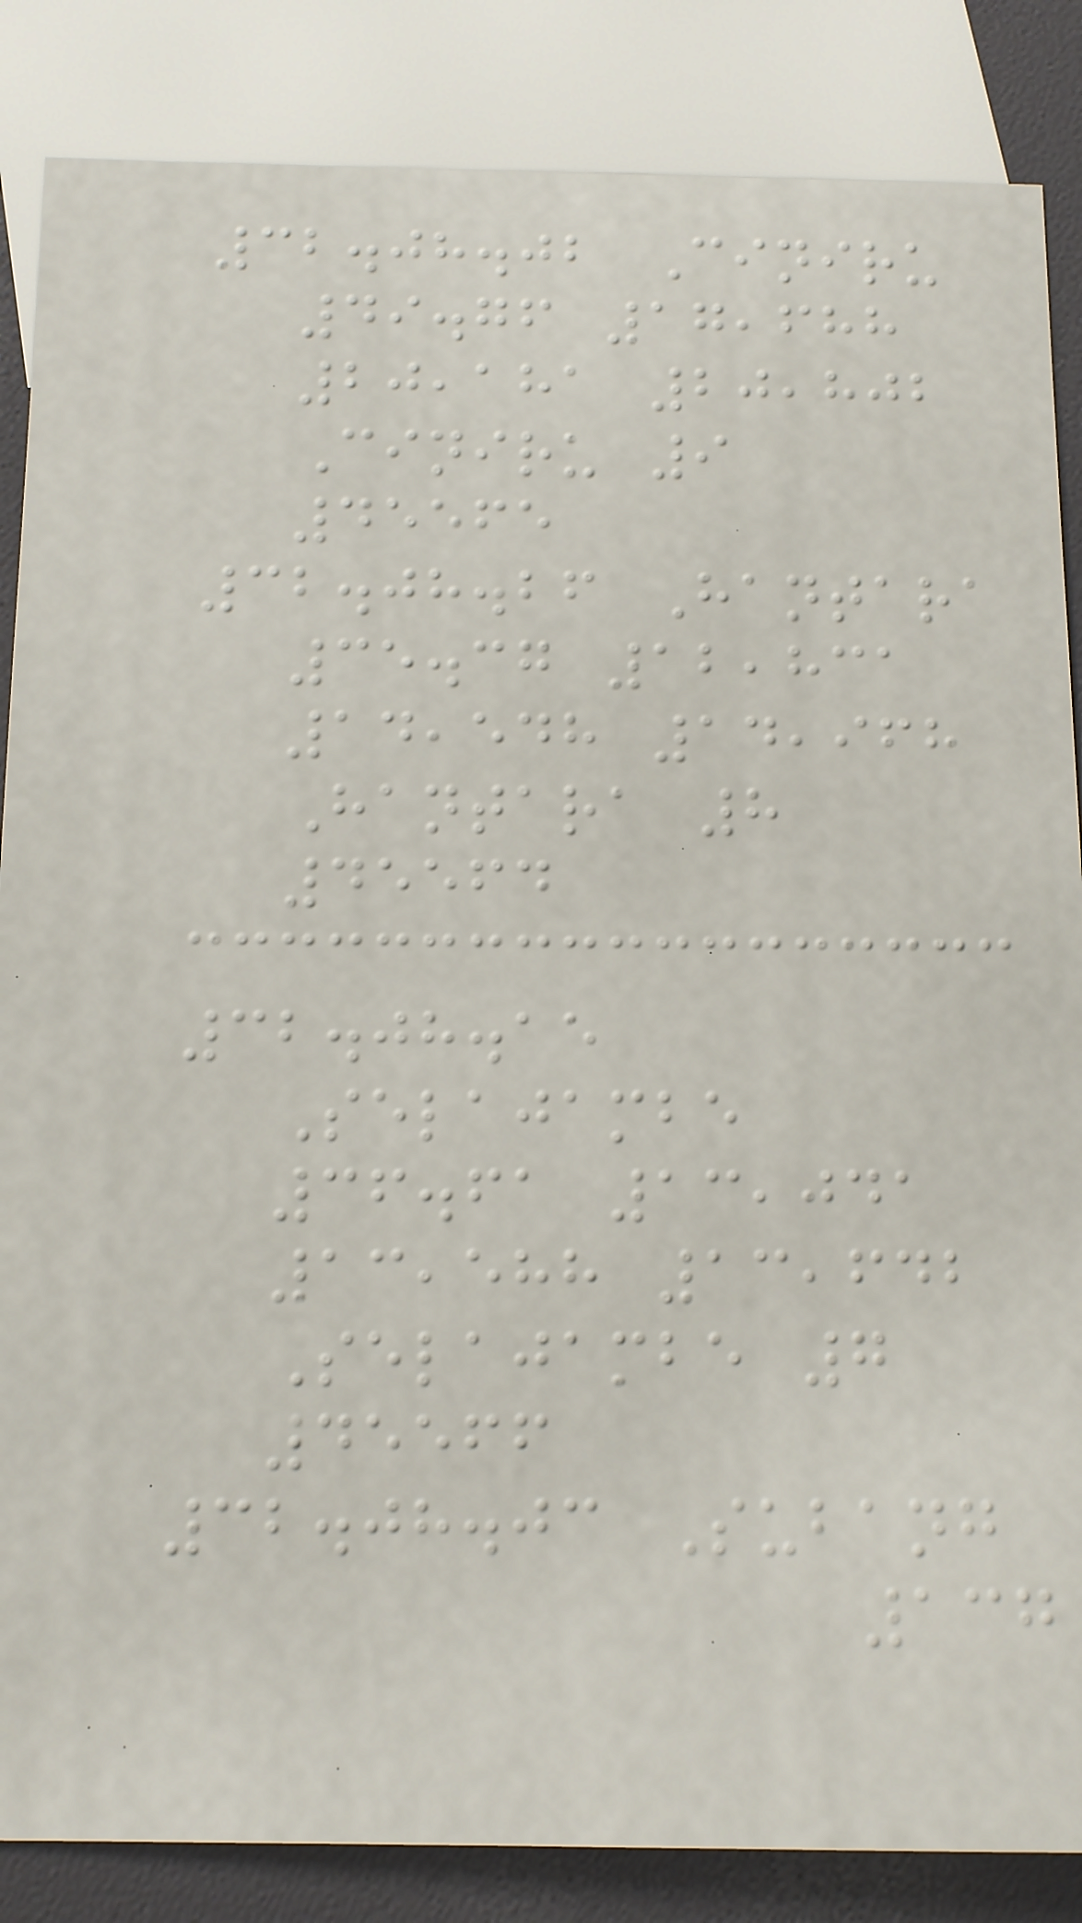32.08.02 Ciniru
49.76 17,688
20,181 20,802
Ciniru 9
45565
32.08.26 Hantara
35.37 12,831
14,548 14,968
Hantara 8
45564
32.08.15
Selajambe
36.61 13,041
13,588 13,642
Selajambe 7
45566
32.08.03 Subang
137
